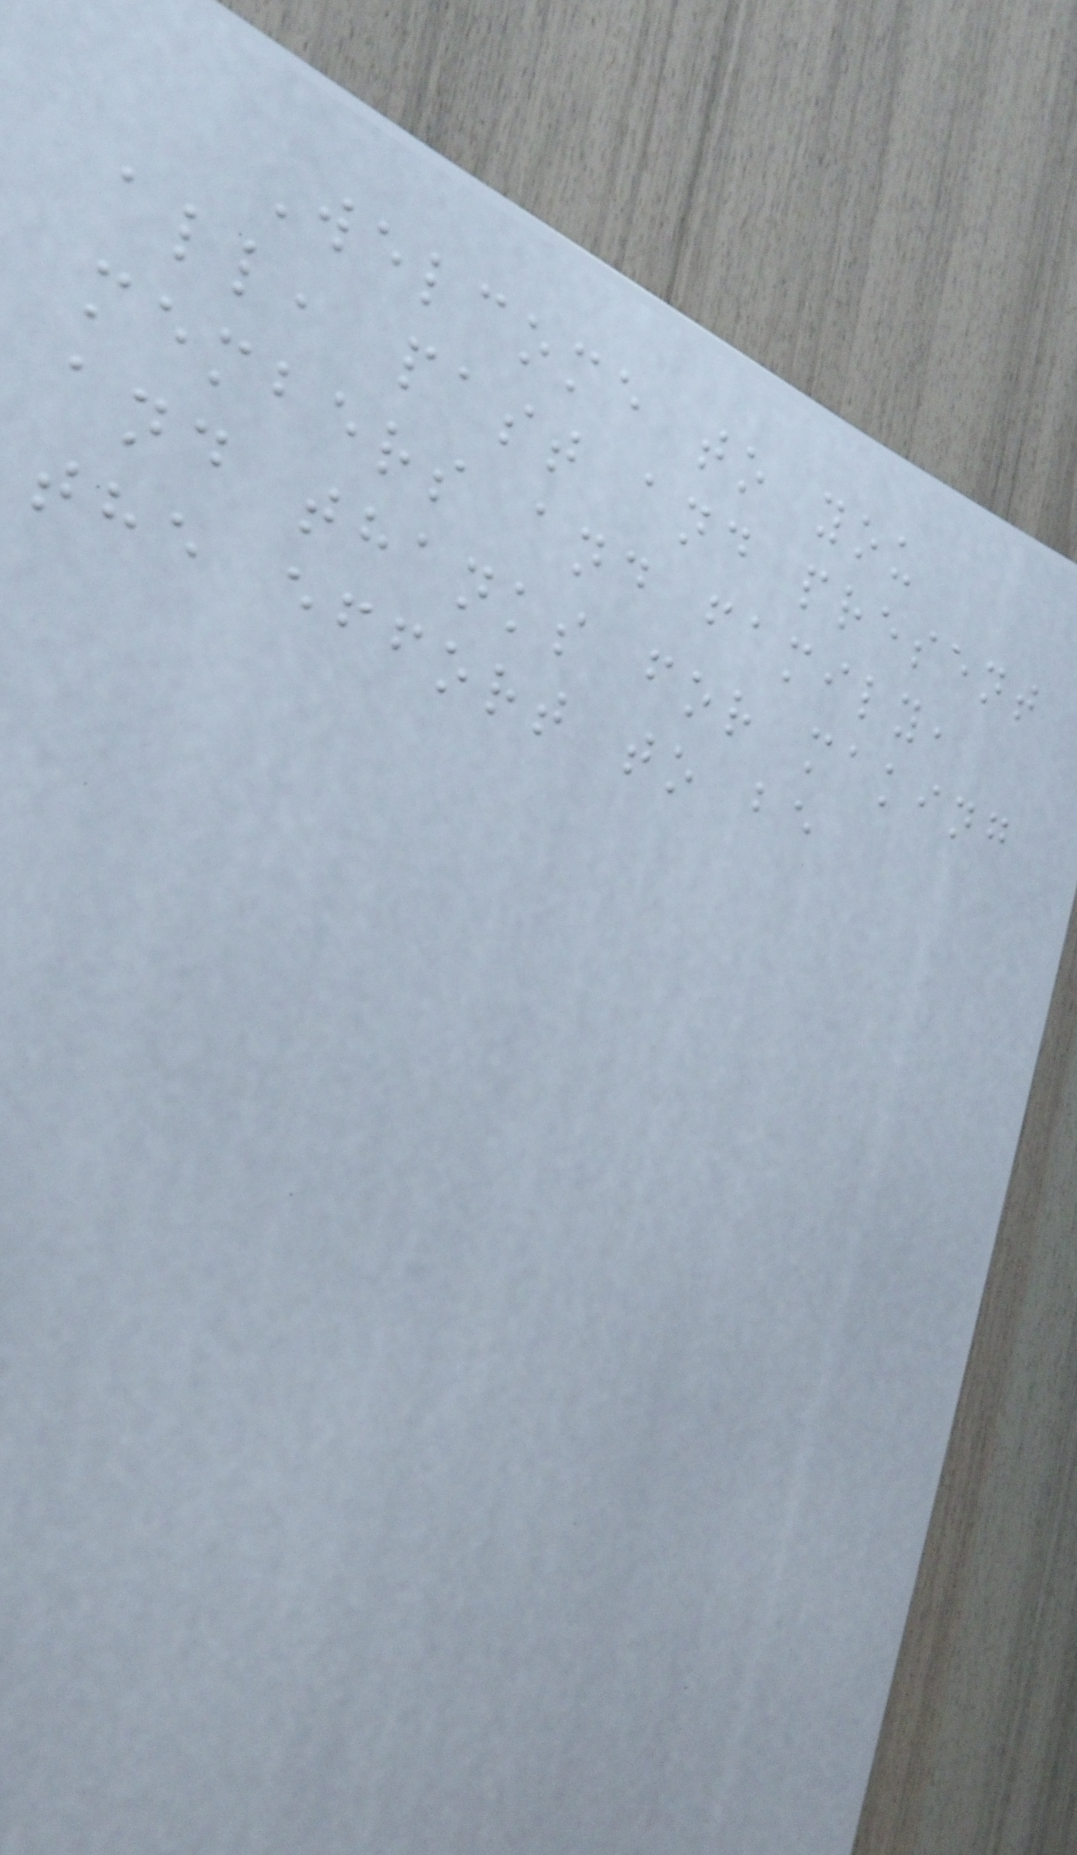Welcome to you
all, past and present
members and family,
and thanks for making
the effort to be
